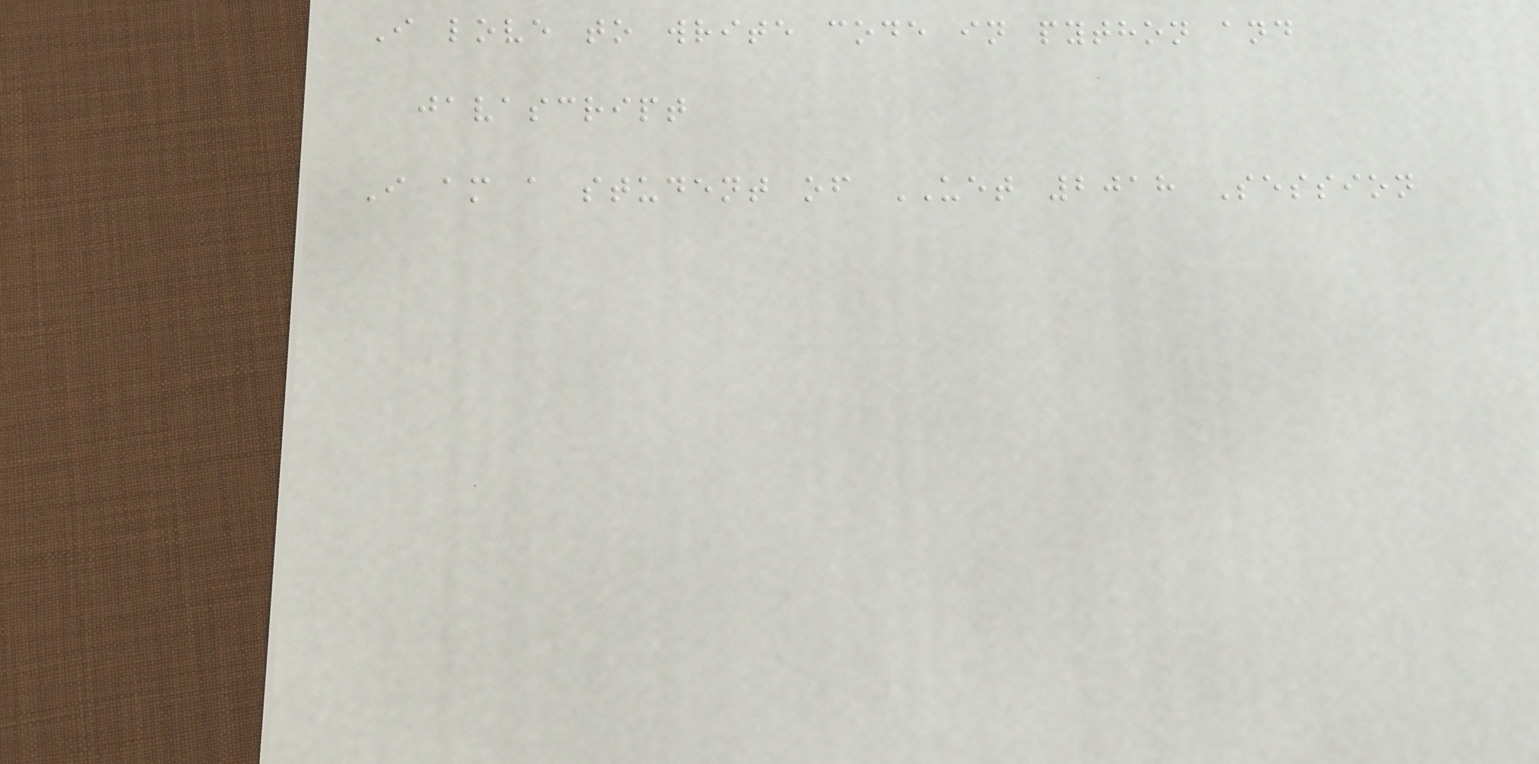I love to write code in python and
javascript
I am a student of UET 2018 Session
